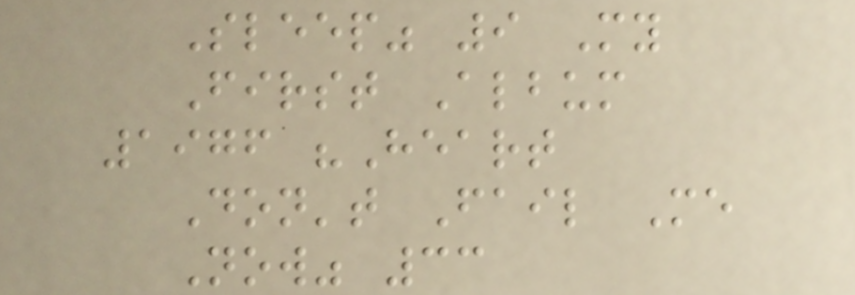Sleep" 9 My
First Album
1976 "Heart
Don't Fail Me
Now" 33
